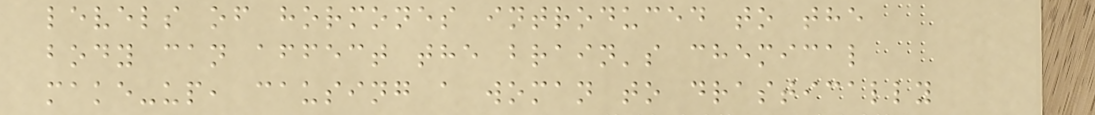levels of hormones introduced to the
body can affect the brain's chemical
make-up, causing a woman to drastically
